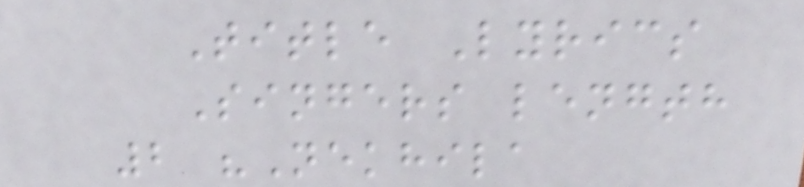Title Lyrics
Singers length
2 "Nekhila
